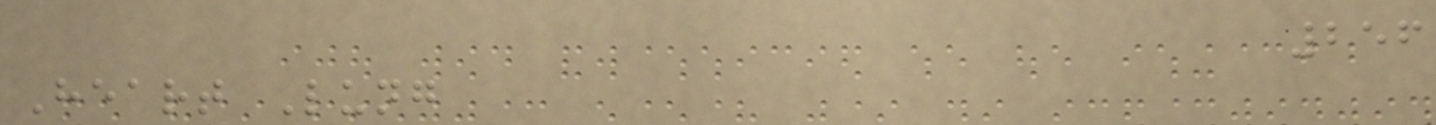256
Heart Lung
